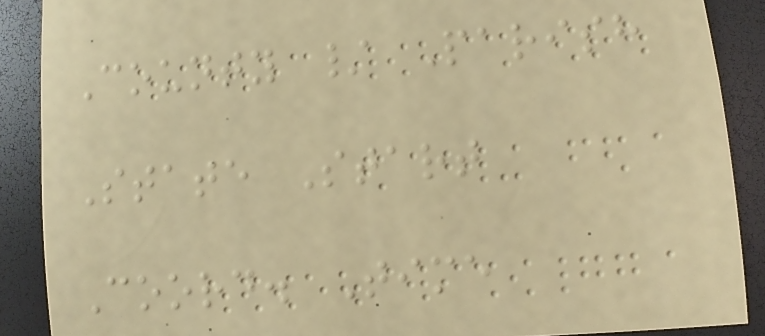County / Parish
State Start
Coord. Time
